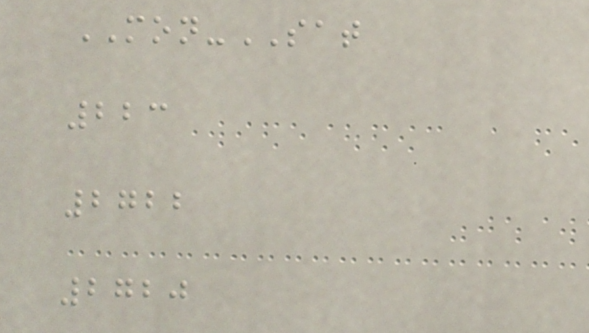MON-SAT
223
2722
2720
